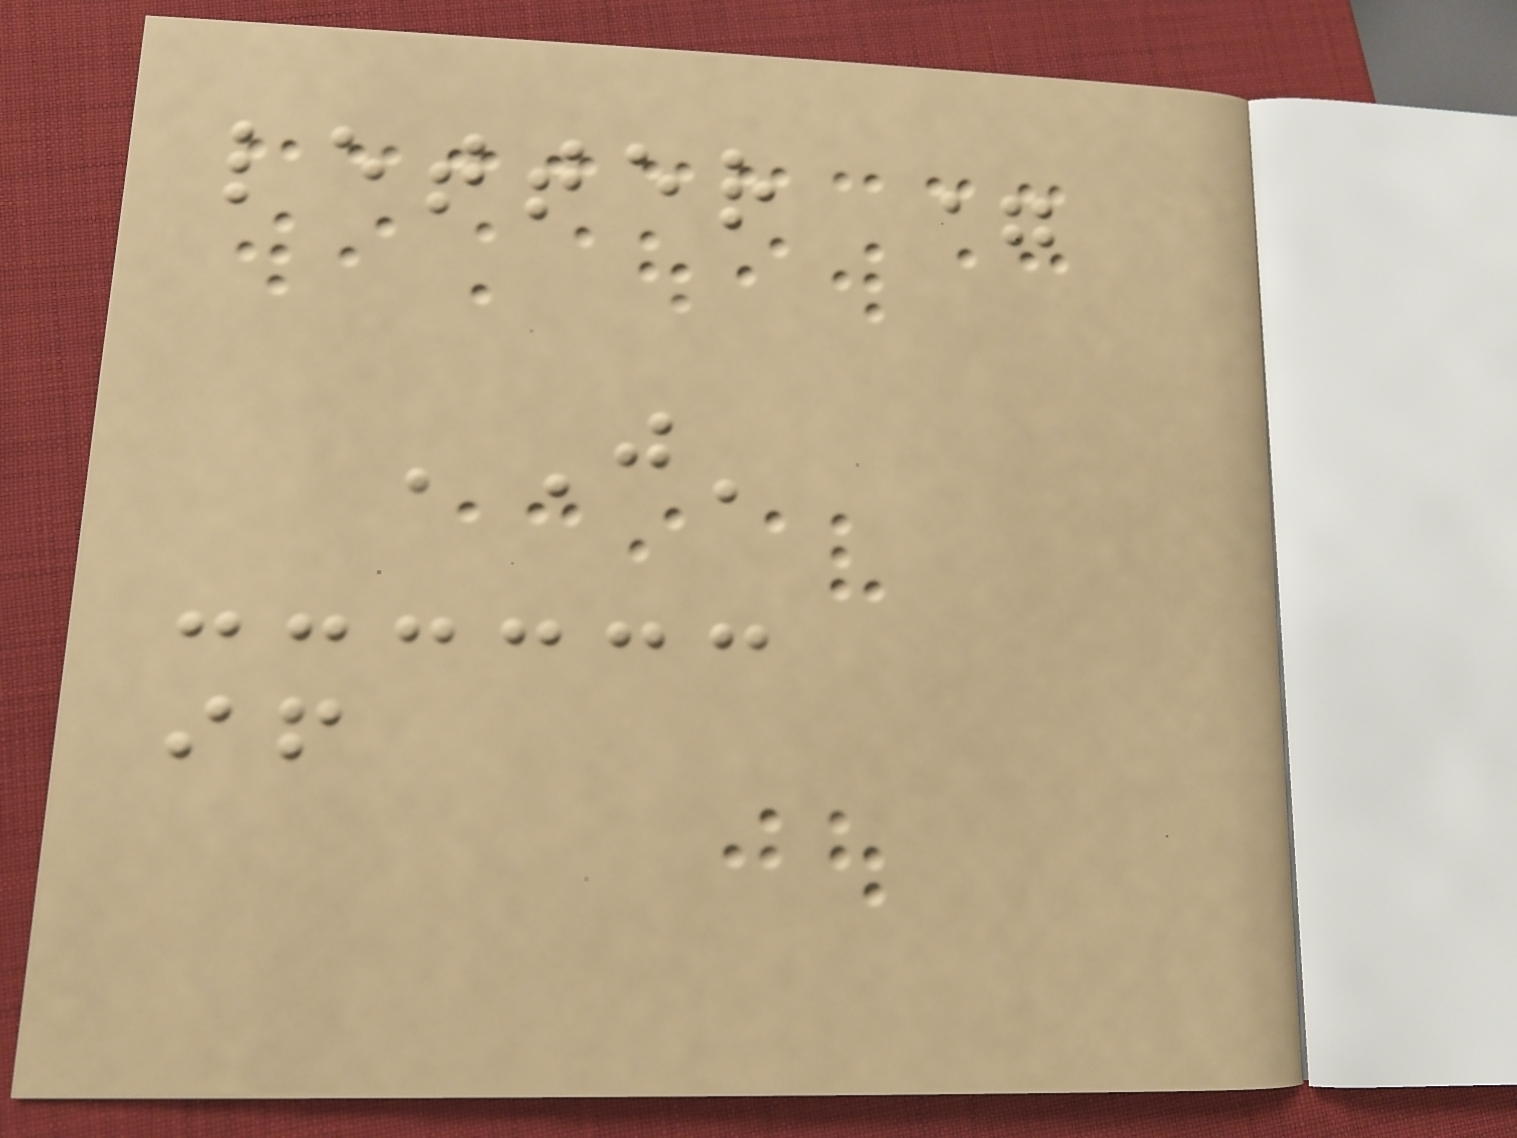letter =
'J'
if
